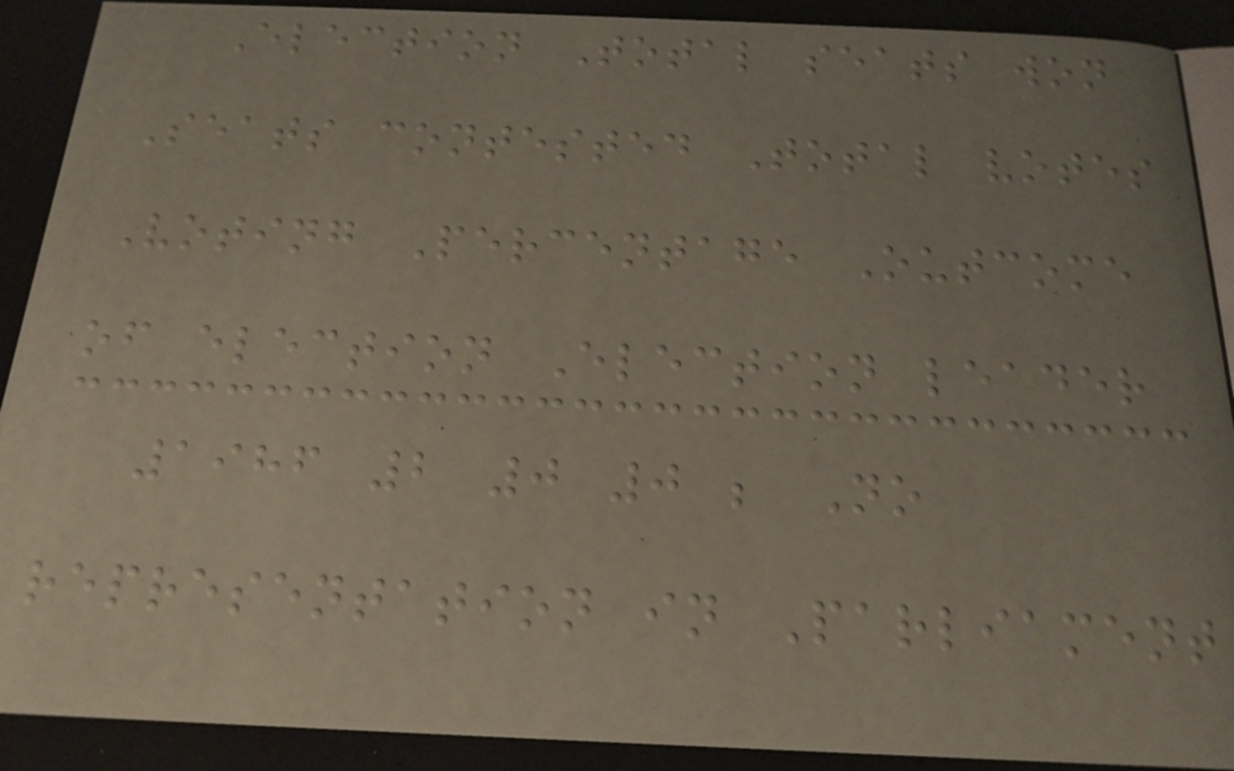Election Total seats won
Seats contested Total votes
Voting Percentage Outcome
of election Election leader
1986 2 0 0 ; No
representation in Parliament
